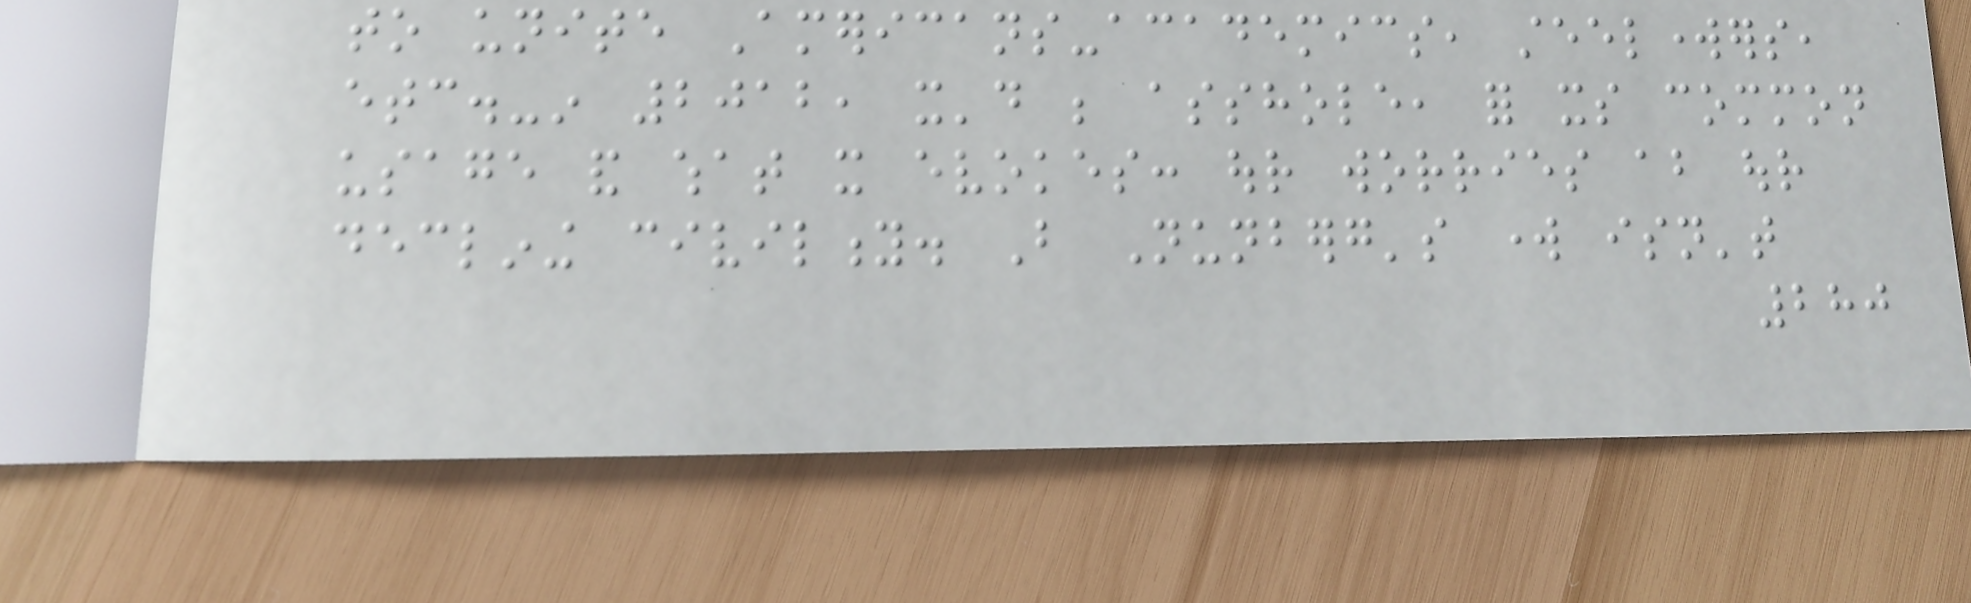to unite Americans-academics, steelworkers,
etc.-in 2012, it'd be asshole, for its common
usage and what it evokes: our worries about our
declining civility. But Nunberg's work isn't
280
